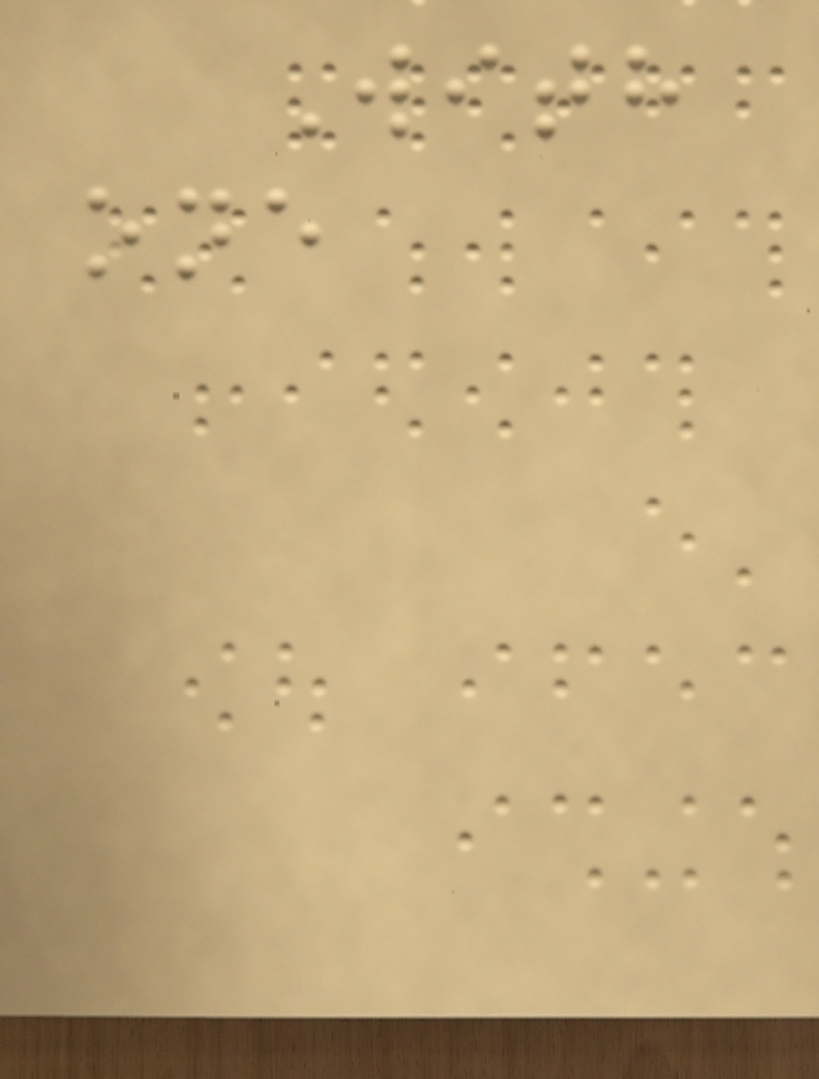With
one
